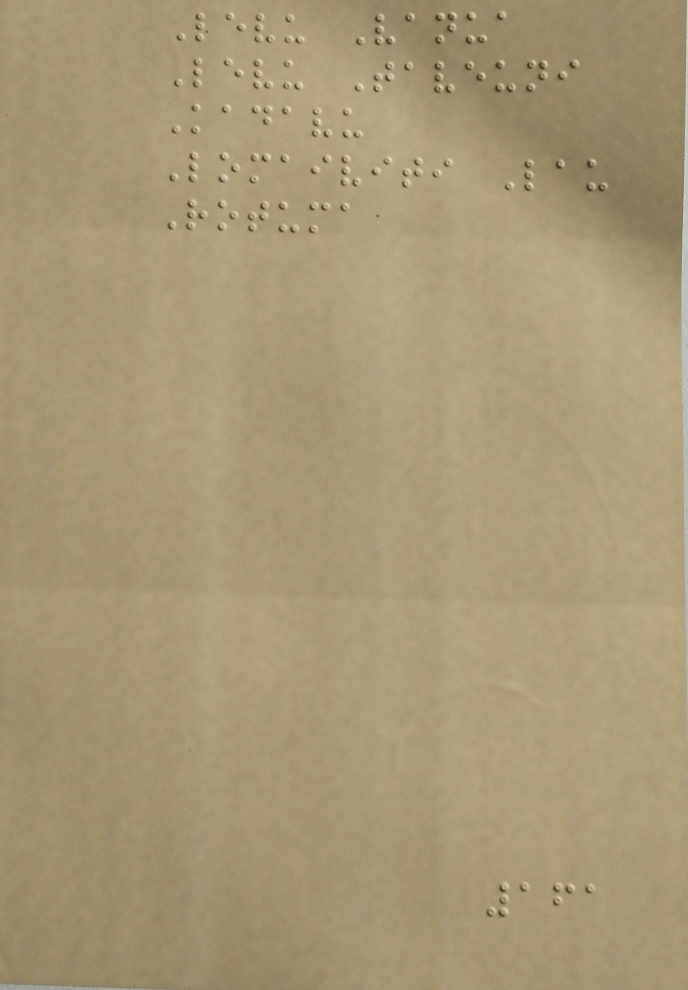Levu Vanua
Levu Taveuni
Kadavu
Lomaiviti Lau
Rotuma
161
